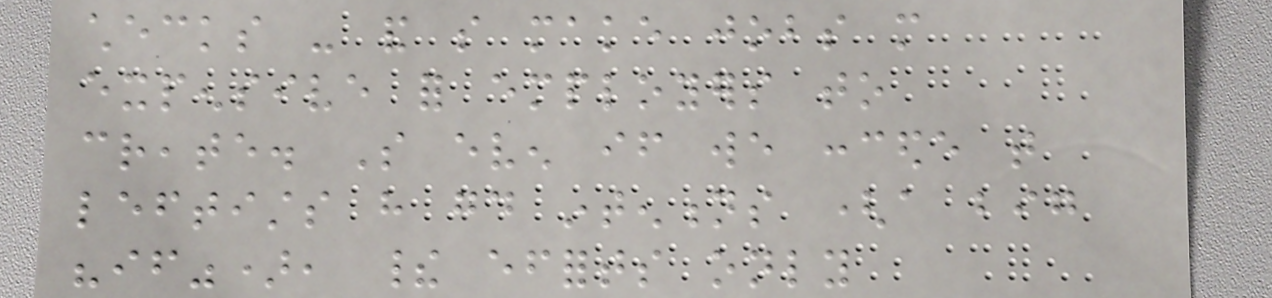checks - and so make jobs more
expensive for employers to
create. So even if we concede that
leftists have good intentions (a big
"if"), their efforts only
